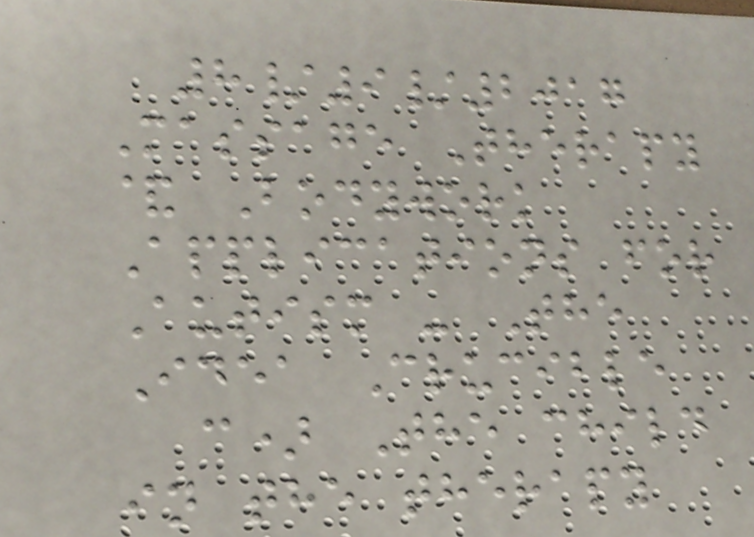8/9/2017
Massage Therapy
& Bodywork
Applications for
Autism - The
Idea Crucible
c) The child
in the therapy
